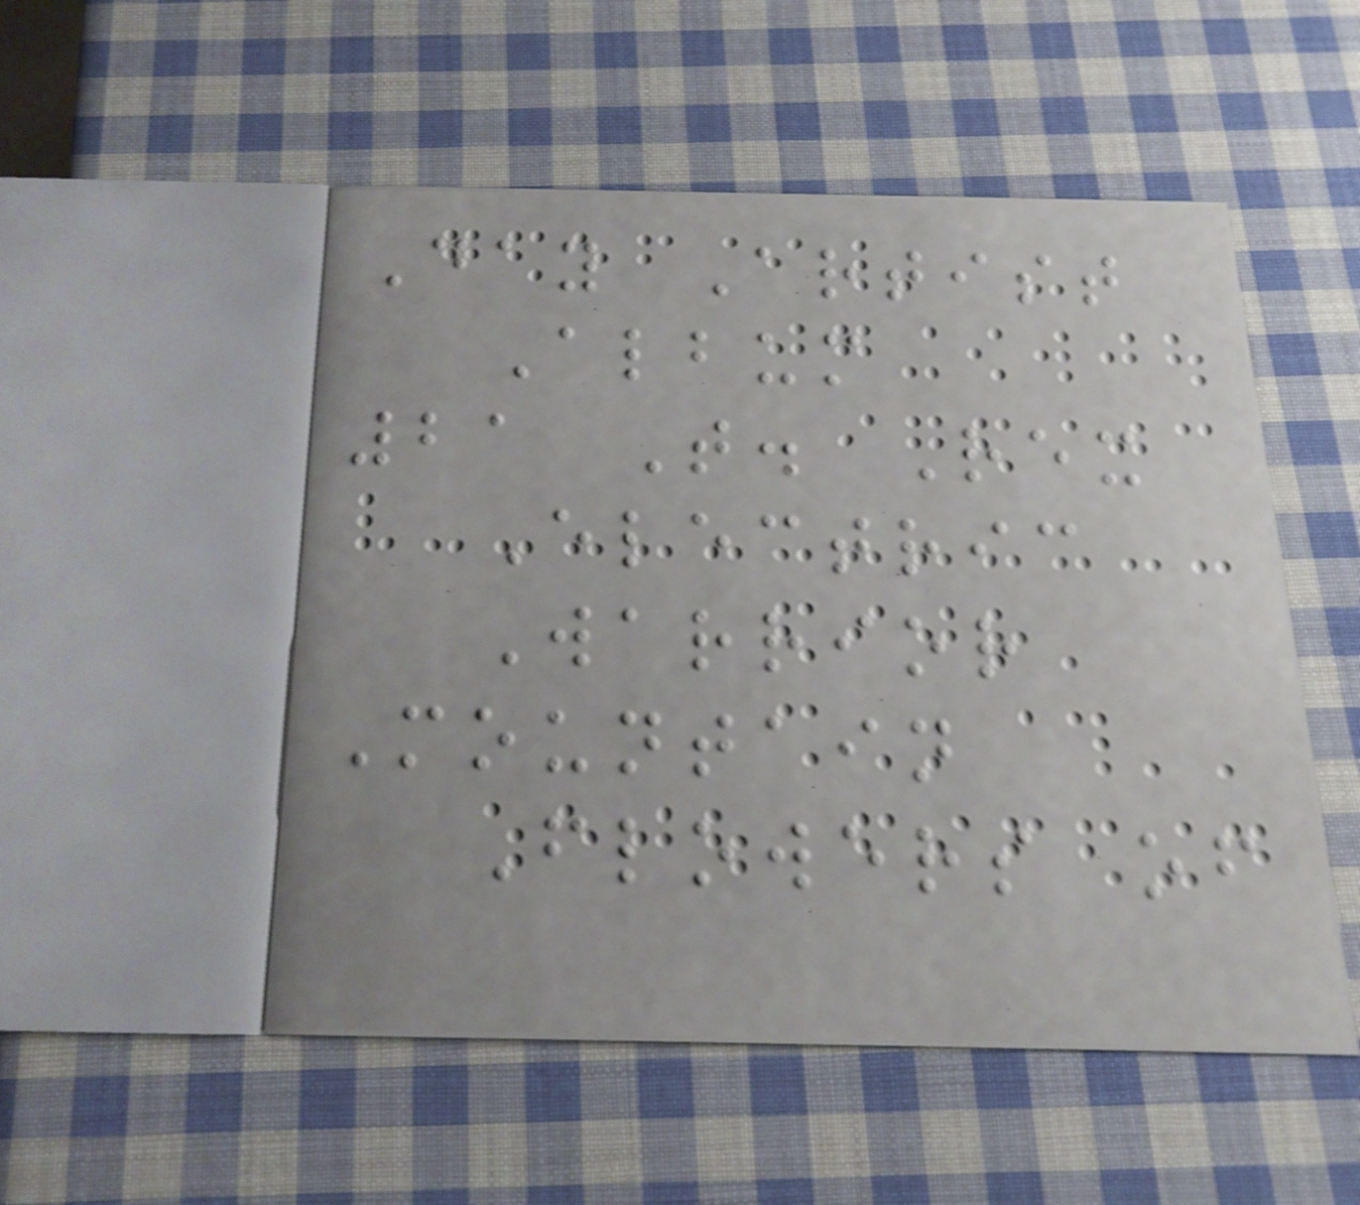Day Artist
Album
21 T. Rex
Electric
Warrior
Mountain
Flowers of
